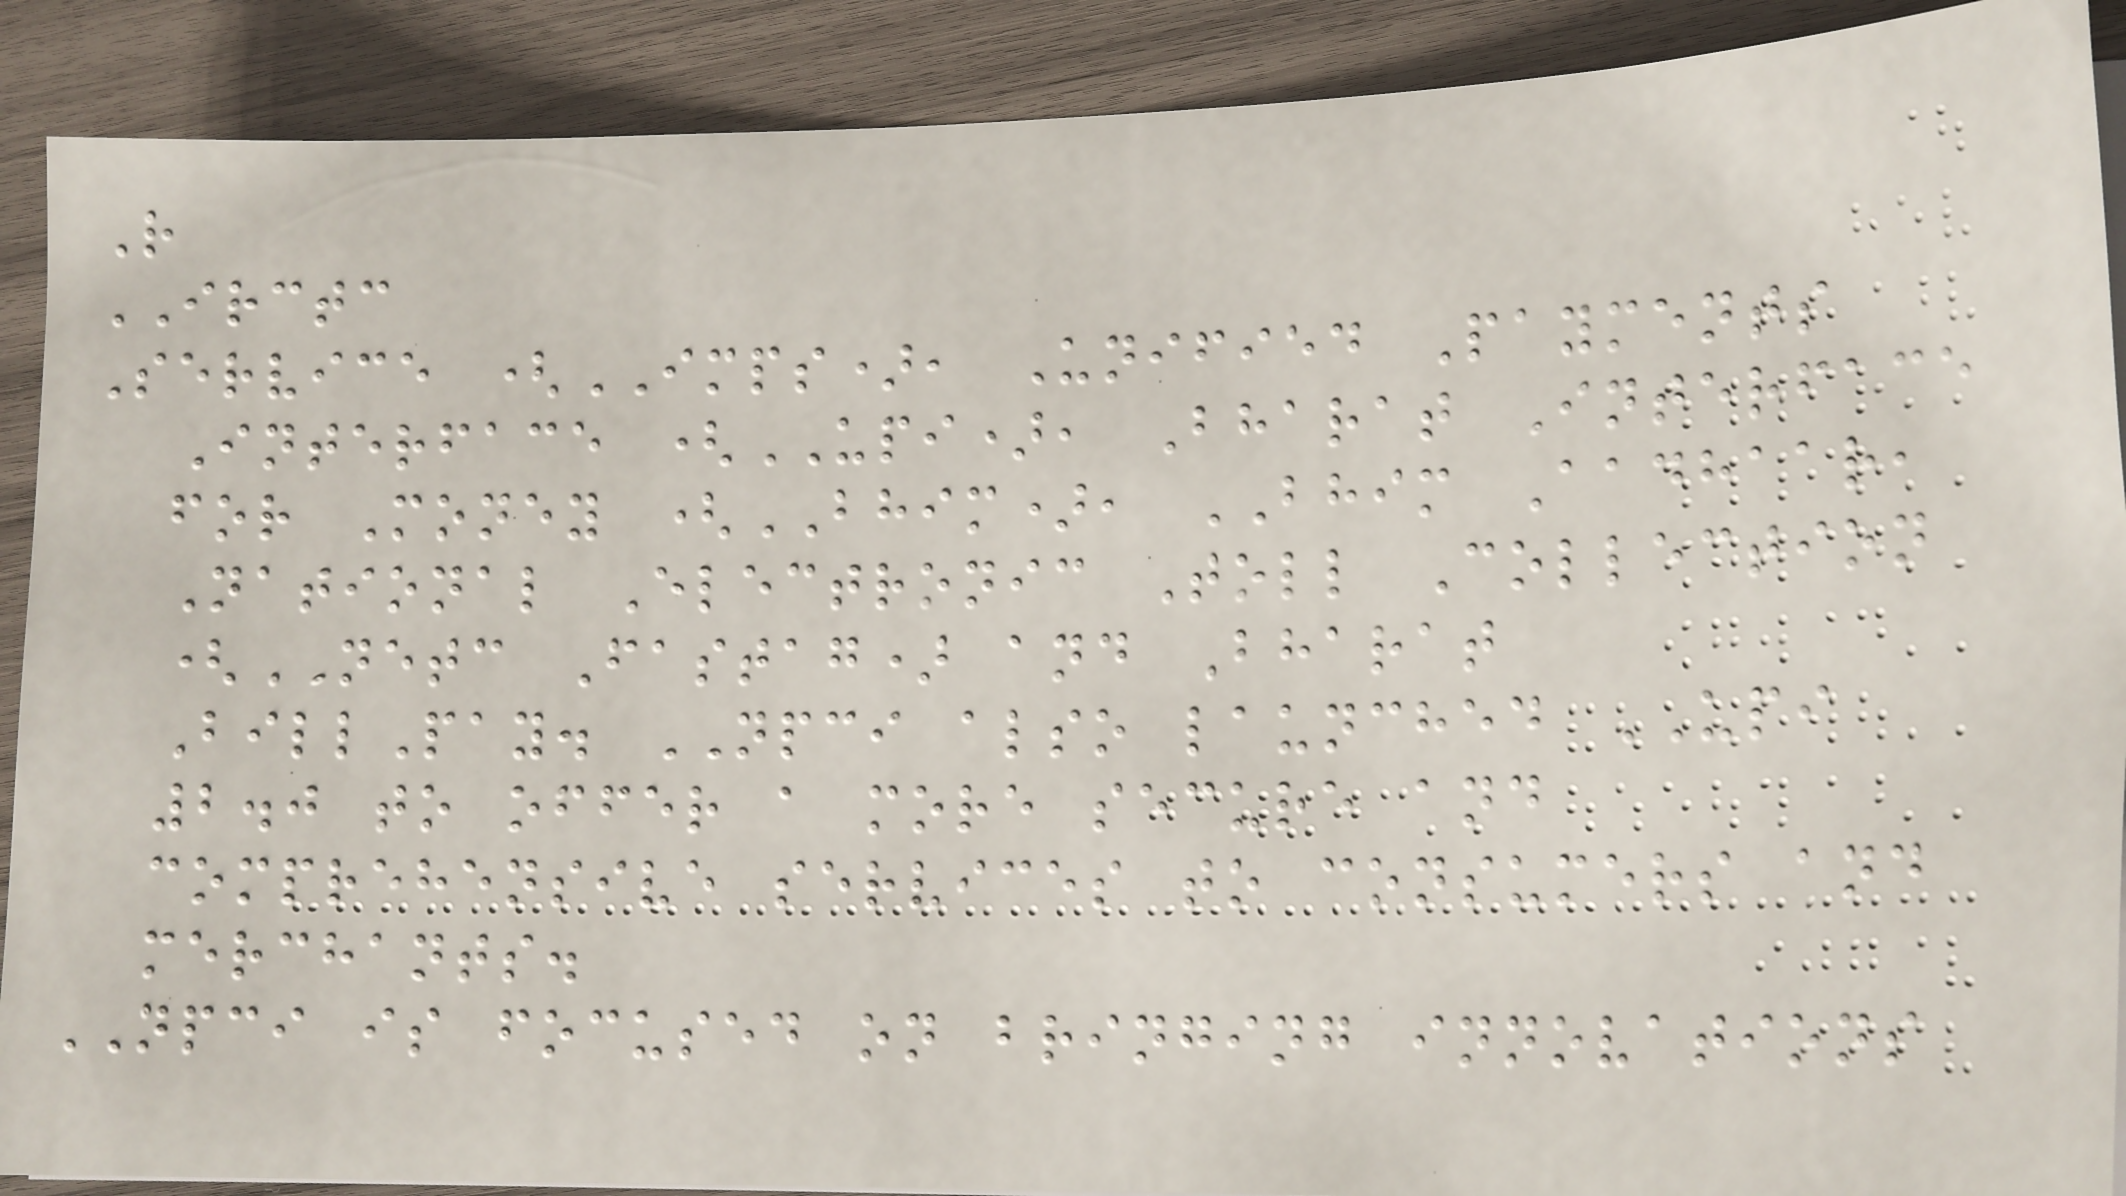R
IRCTC
Service (IMPS), Unified Payments
Interface (UPI), Bharat Interface
for Money (BHIM), BHIM Aadhaar,
National Electronic Toll Collection
(NETC Fastag) and Bharat
BillPay. NPCI also launched UPI
2.0 to offer a more secure and
comprehensive services to consumers and
merchants.
NPCI is focused on bringing innovations
